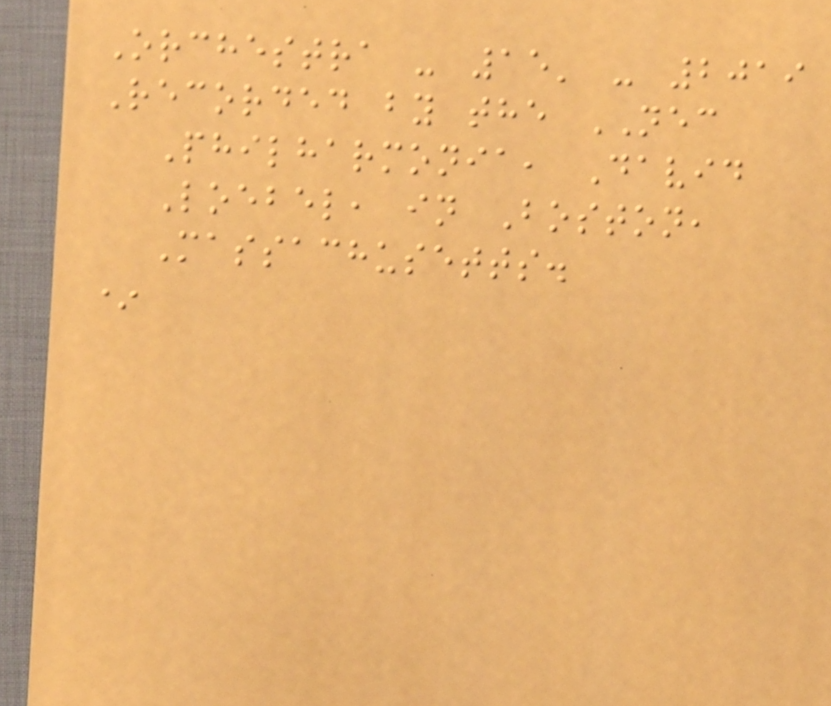Orchestra - 15' - 2019
Recorded by the NEC
Philharmonia, David
Loebel, in Boston,
Massachusetts.
*
